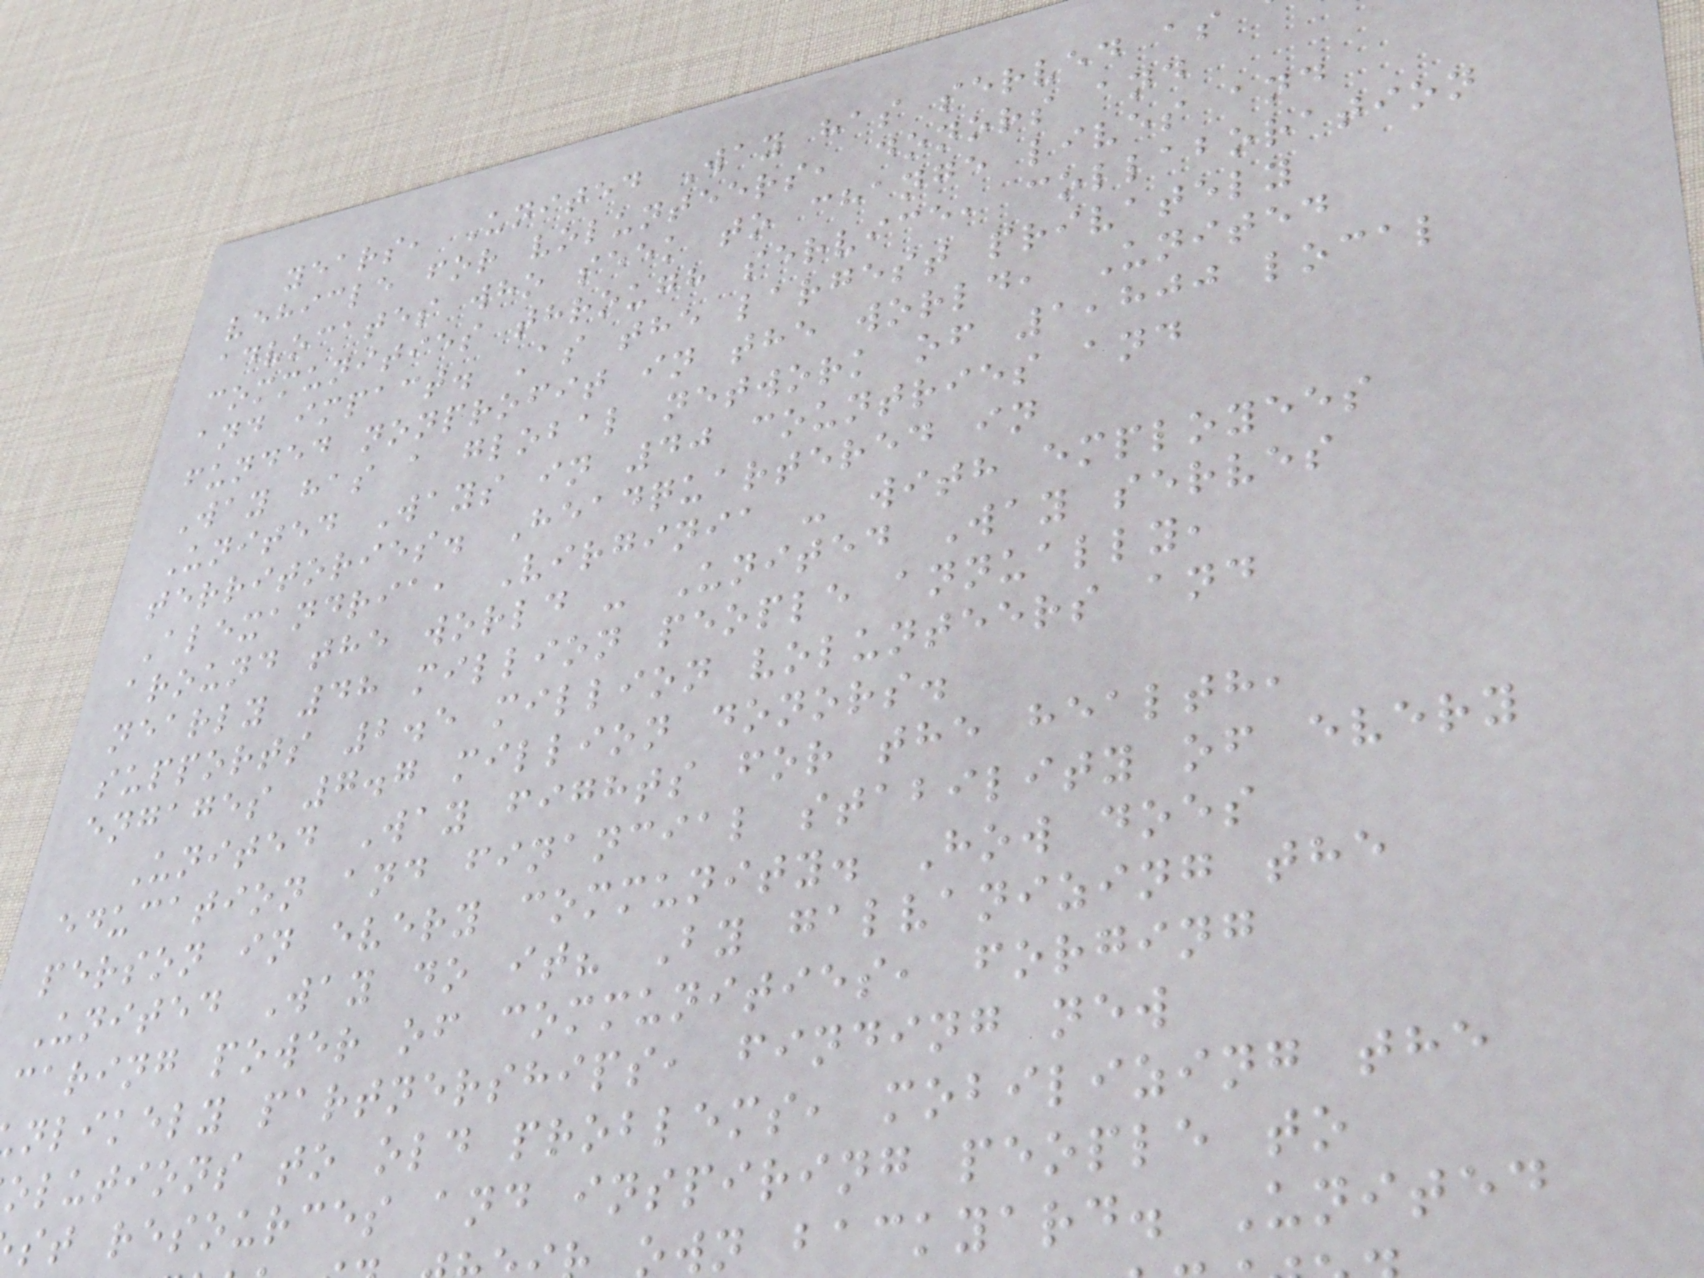years, United Way has served as
vehicle for volunteers, donors and
advocates who seek to change lives and
communities through service, collaboration
and impact. As the largest privately
funded nonprofit in the world, United
Way has a global network of 1,800 local
United Ways in 40 countries and
territories. Headquartered in
Alexandria, Virginia - with employees
around the world - United Way serves
nearly 48 million people annually,
supports 2.5 million volunteers and
engages 7.7 million donors.
United Way fights for the health,
education and financial stability of every
person in every community. How does
United Way do it? By galvanizing the
caring power of communities, forging
nlikely partnerships, finding new
olutions to old problems, mobilizing the
st resources and inspiring people to
wn backyard. United
